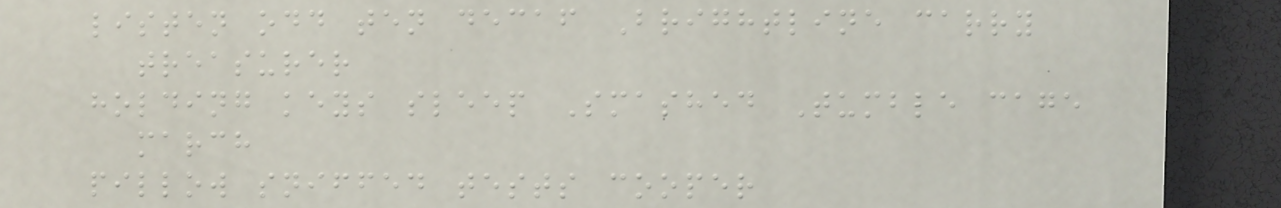listen odd ten decaf Brightline carry
treasurer
holding keys sleep Smashed Tumble cage
march
pillow sniffed tests cooper
